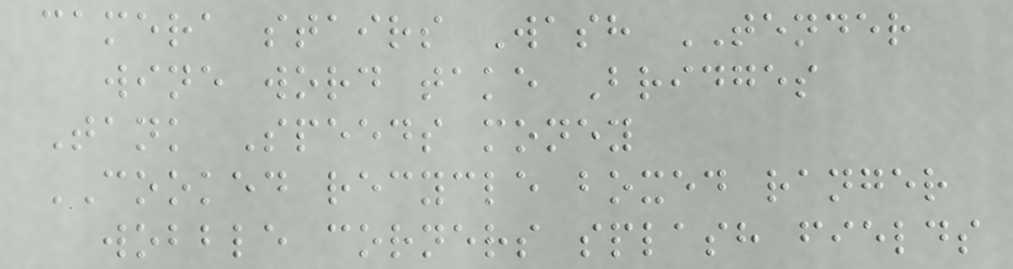camera stairs Wash TENDER
wine word take Bridges
Tank Speeds money
COOKED recycle boxed ranger
wobble corners splash fields
